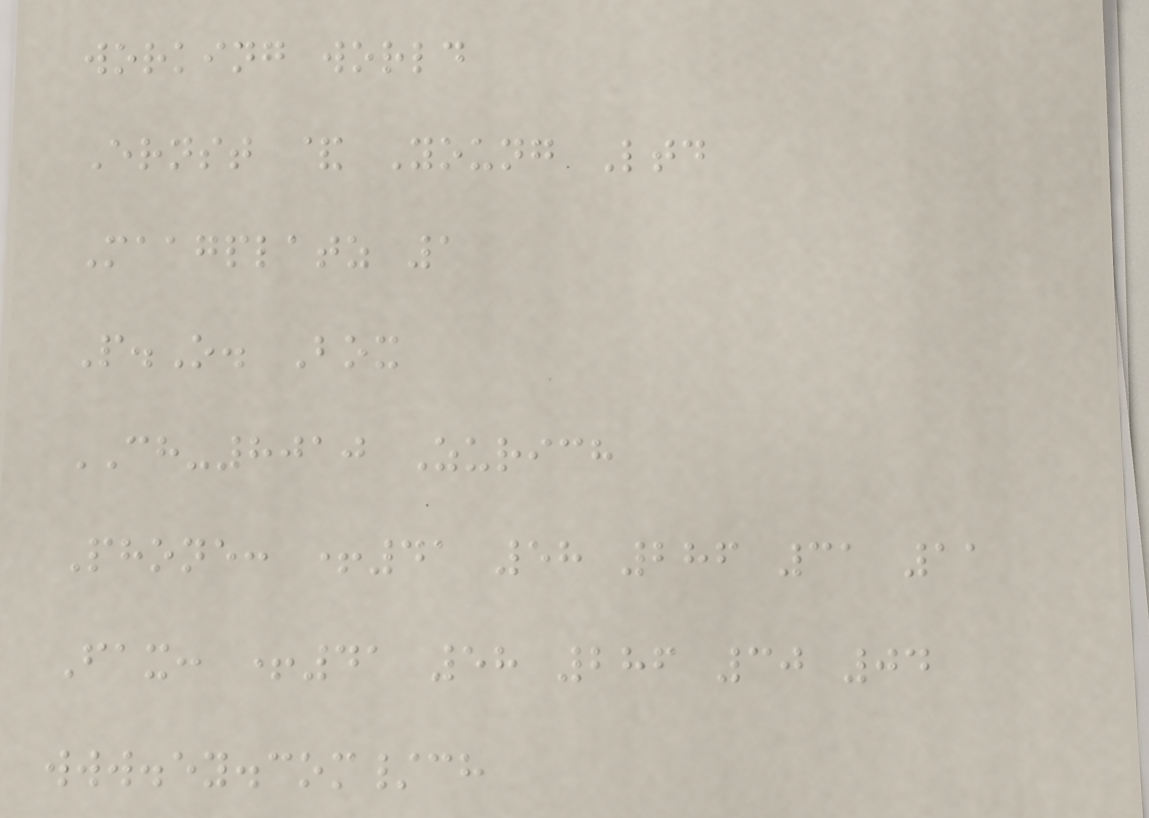working world
Ernst & Young Ltd
Maagplatz 1
P.O. Box
CH-8010 Zurich
Phone: +41 58 286 31 11
Fax: +41 58 286 30 04
www.ey.com/ch
